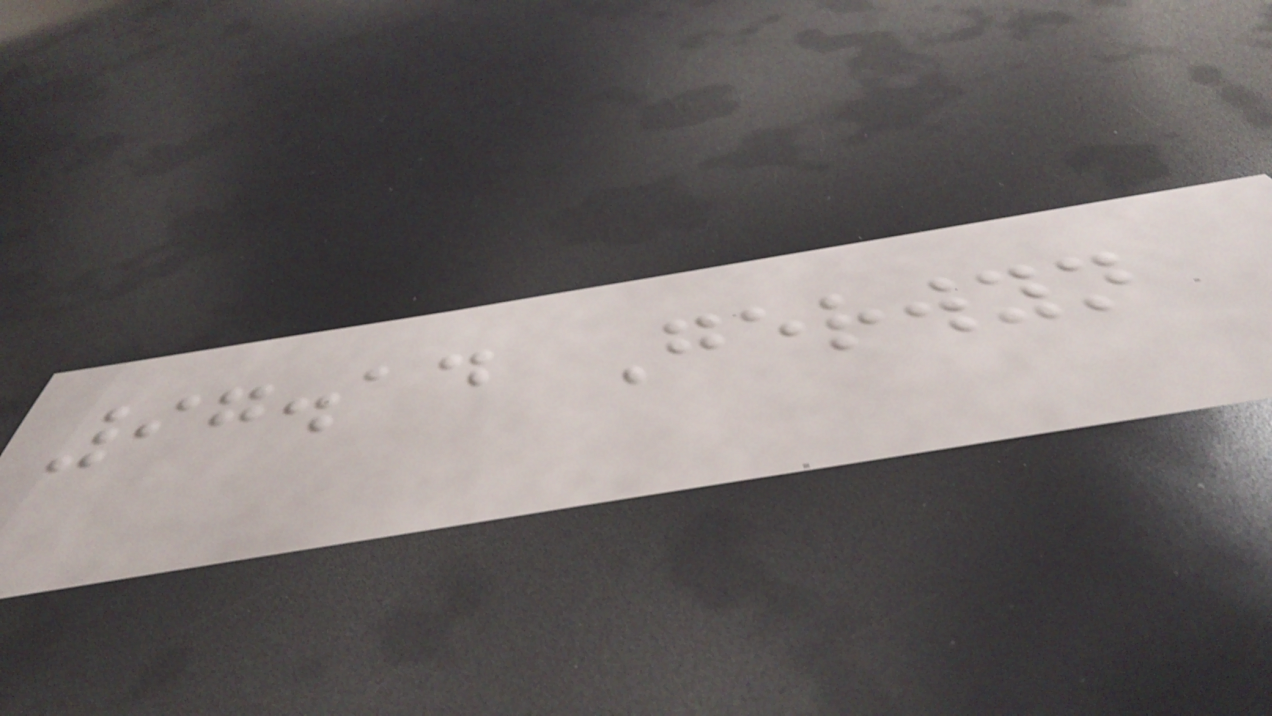97.14 Gerwyn
